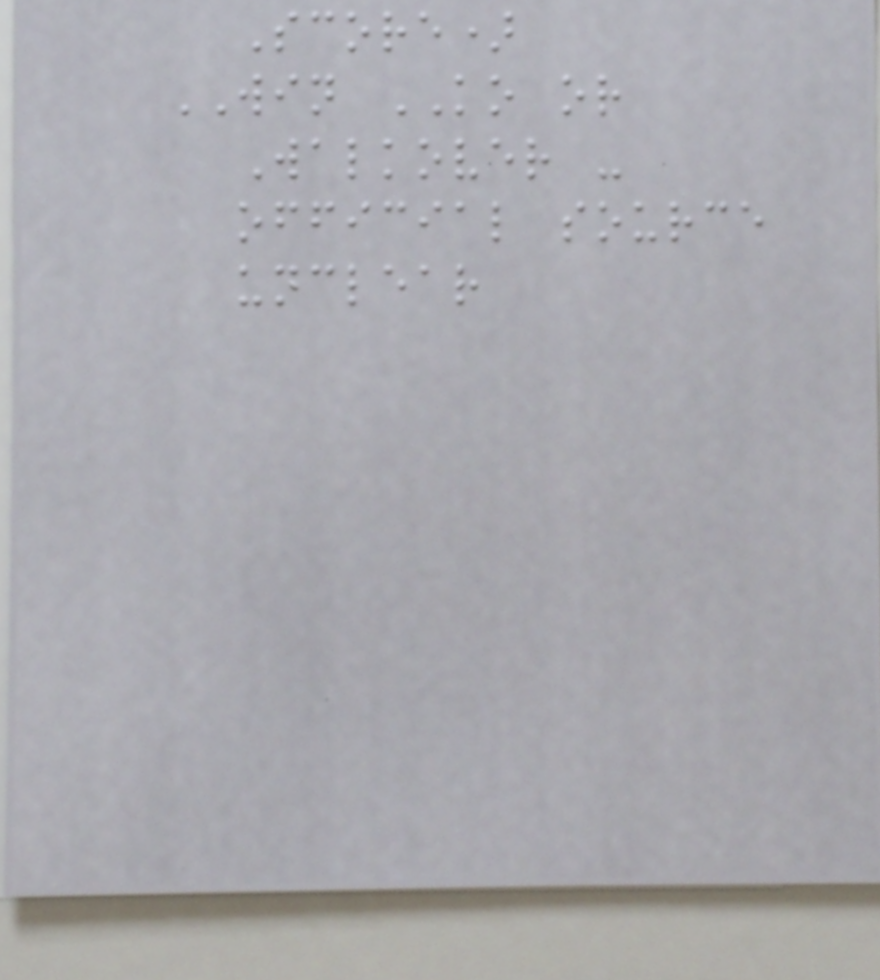Score)
WIN KO or
Walkover -
official source
unclear
